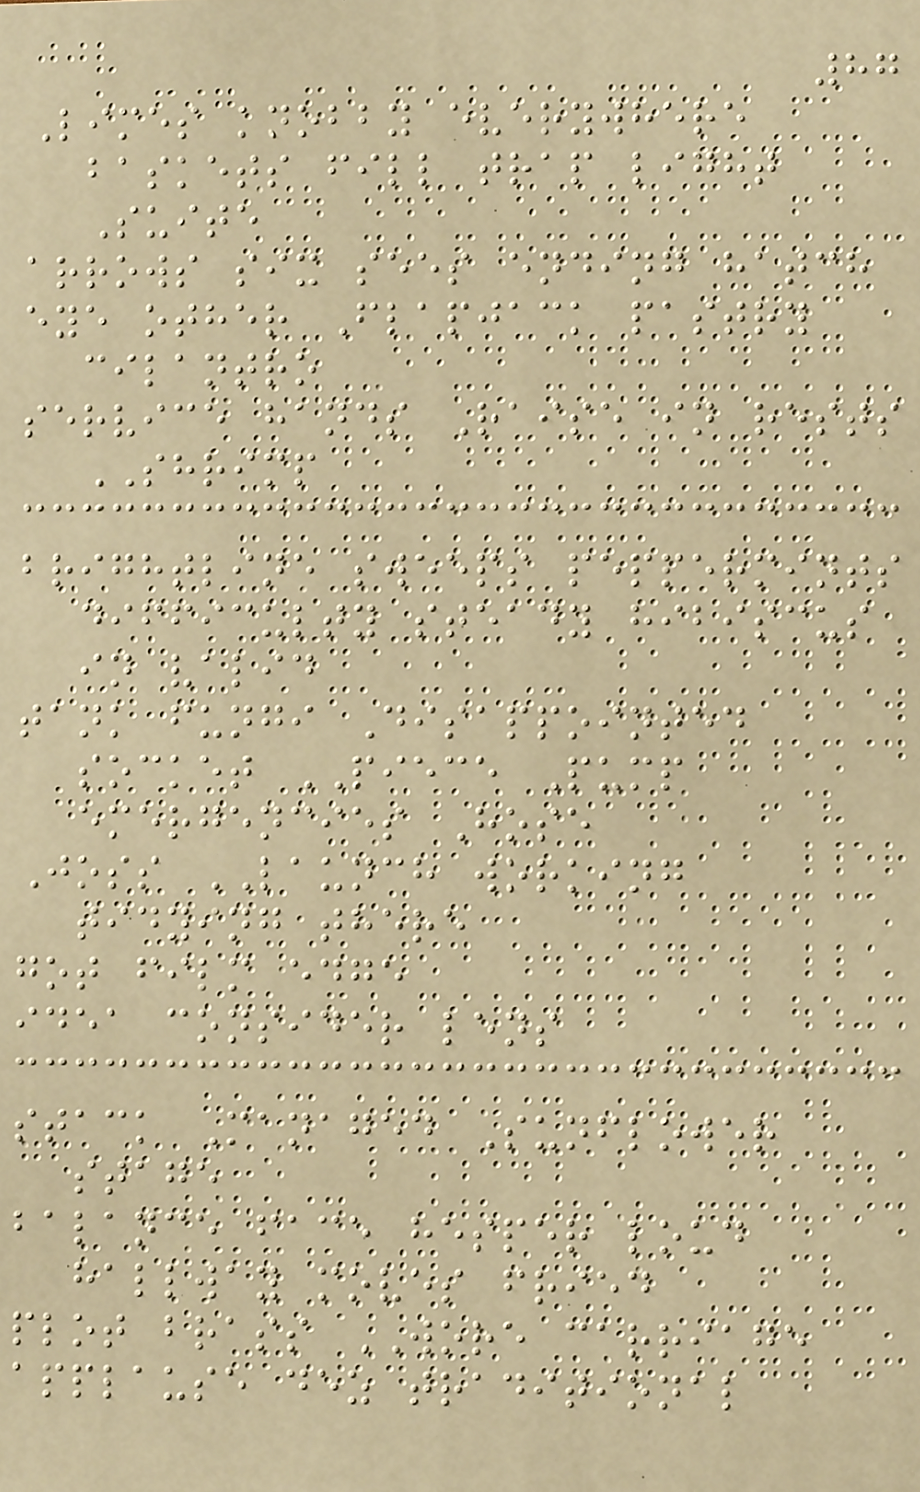87
Limes knobby everywhere
baskets fill trap light
Suite
arrows six sees ending hatch
eye other Flapjack pastry
cilantro
service hands Raise in rests
SHRIMP
brightline sweeps peppermints
difficulty steady hibiscus
in valid
tank fungi Disappointed
socket PIECE Pump
emergencies Hose
Joss LAUNCH working
tidying there
got film edge
idea consider lens
stack Managed Sunflower
stage
balance face hesper loud
hallway moves fried
plot brass WORE carriage
applause dez traditional
